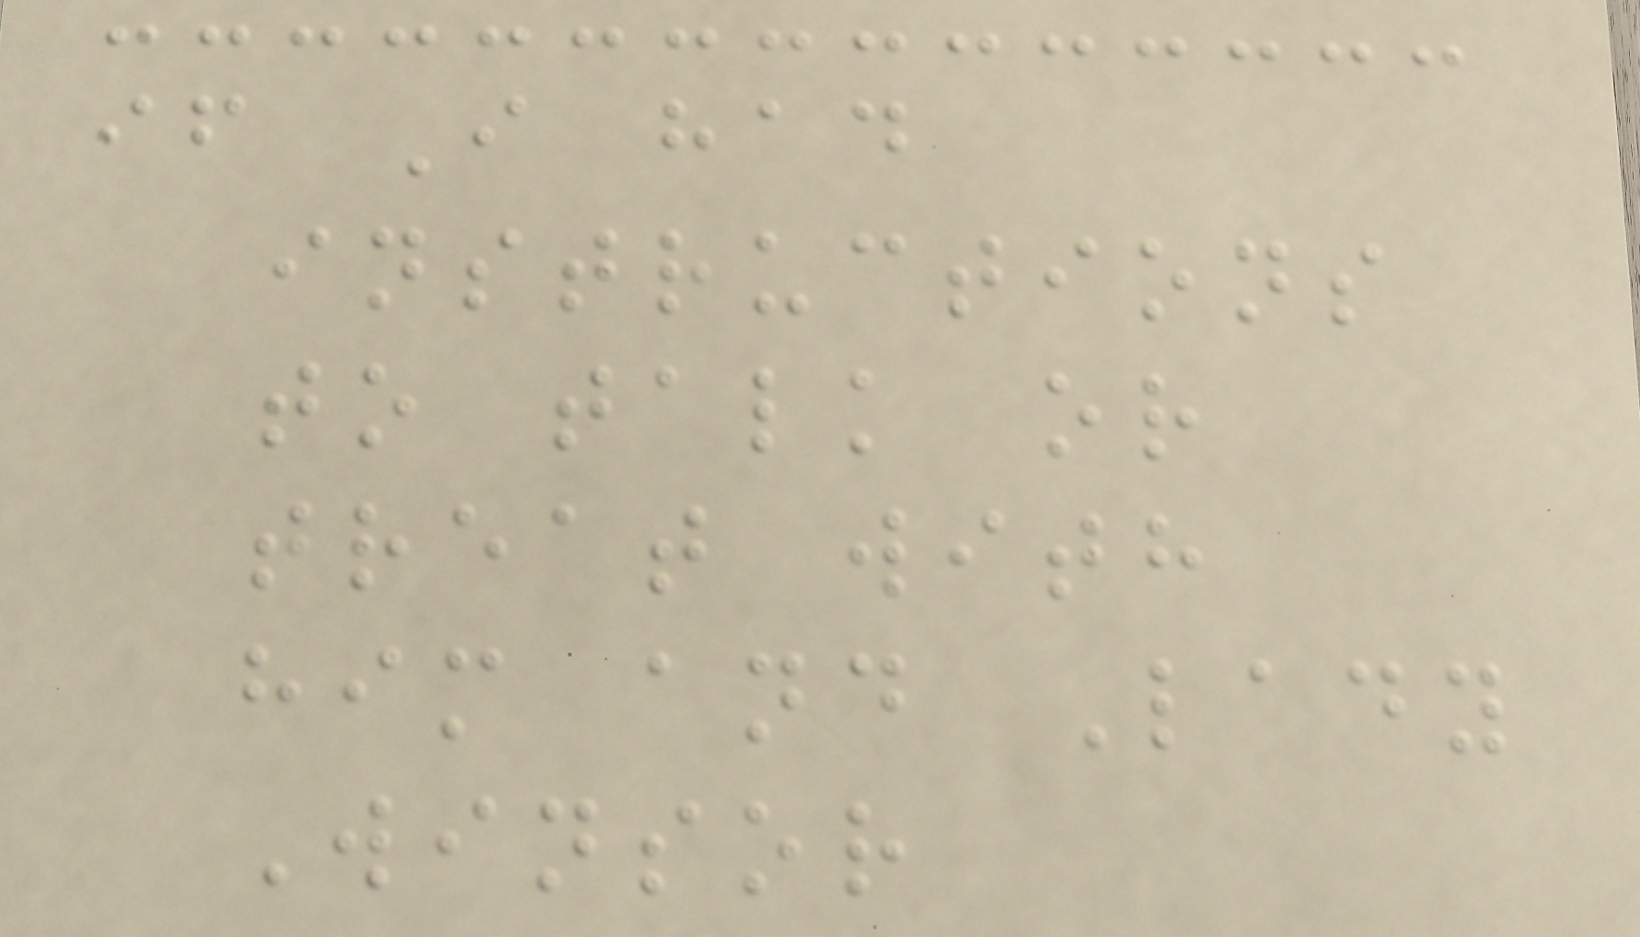if I had
instructions
to talk or
treat with
him and Lady
Winsor
